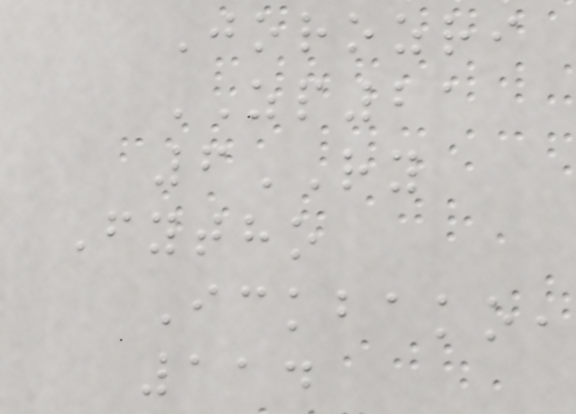Jorozri
ZP21
6RY
Fytho
Ickbako,
114
